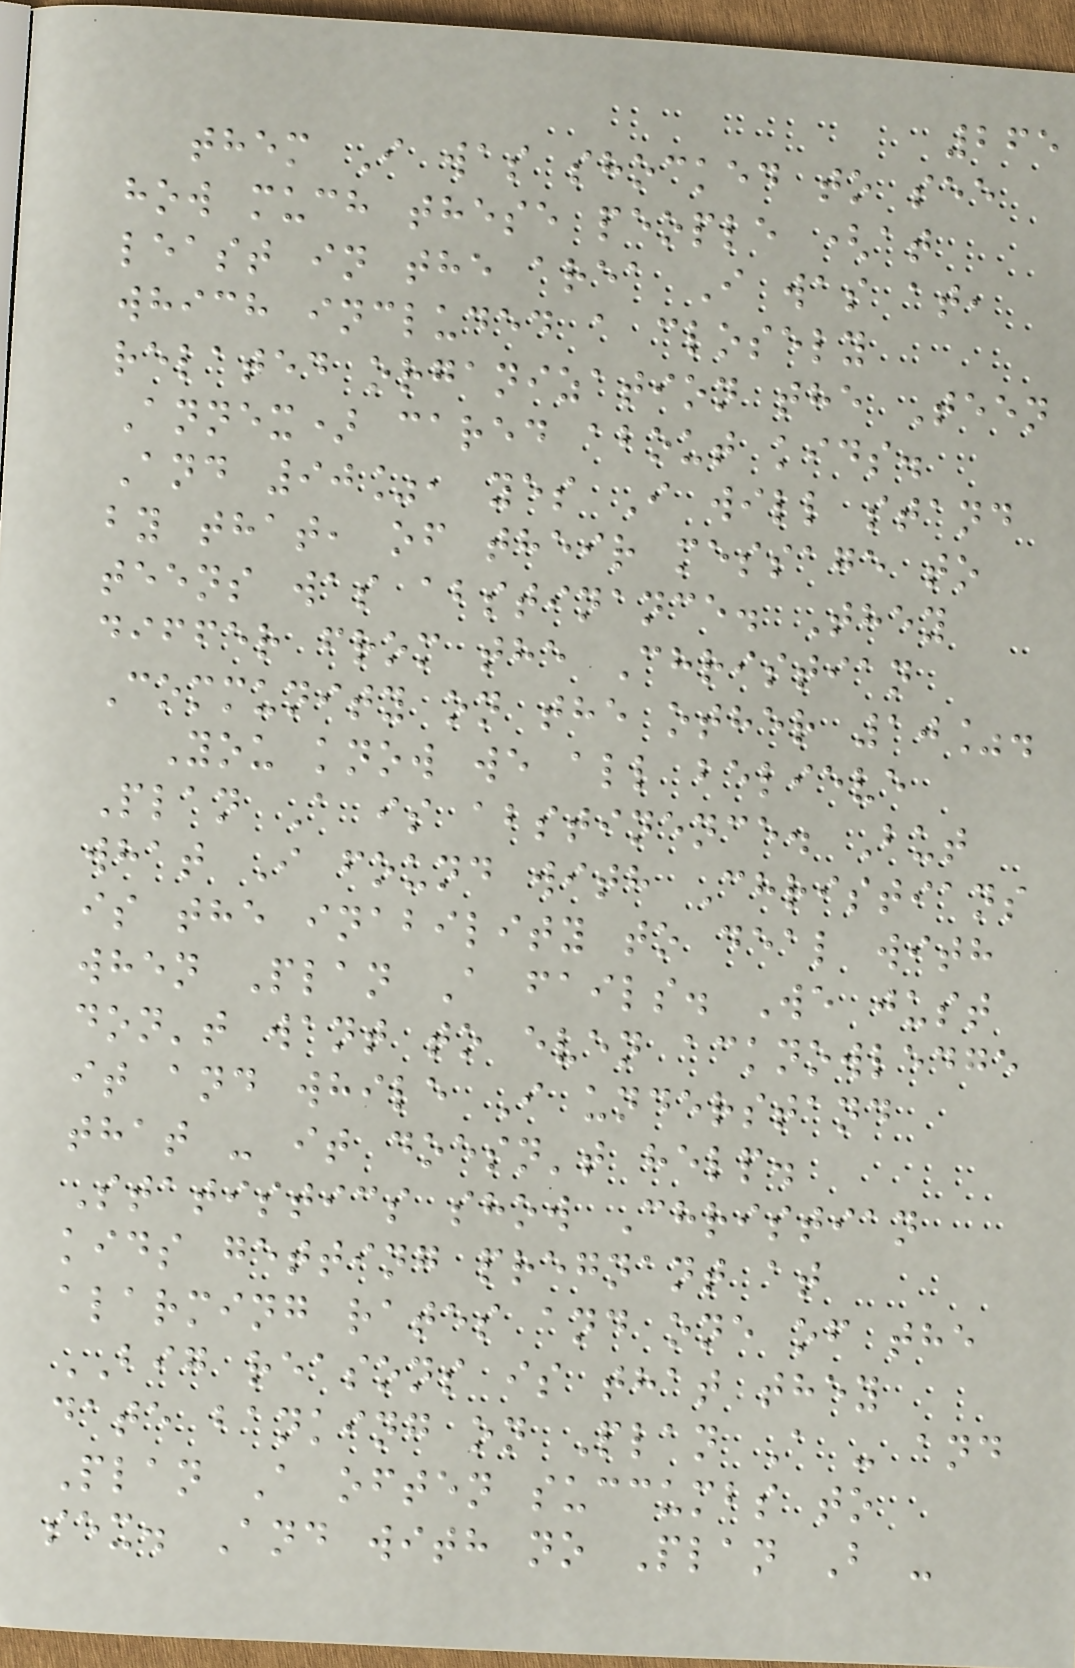265
them I was shocked to see
how much these people (at
least in the area I was at,
which included a closely
related organization the Teen
Annex) cared about kids.
And 90%, yes I will stand
by that, of their message to
teens was abstinance. They
differ from the Christian
Community on the other 10%.
You know we all believe
Plan A is abstinence. But
what I found with Christians
is the inability to deal with
when Plan A fails. We just
don't want to even acknowledge
it and while I understand
that - it doesn't help.
Statistics show Christian
kids getting pregnant at
alarming rates and one of the
BIG reasons is that they
date banking on Plan A - and
Plan A often succumbs to
sex. And with no Plan B -
